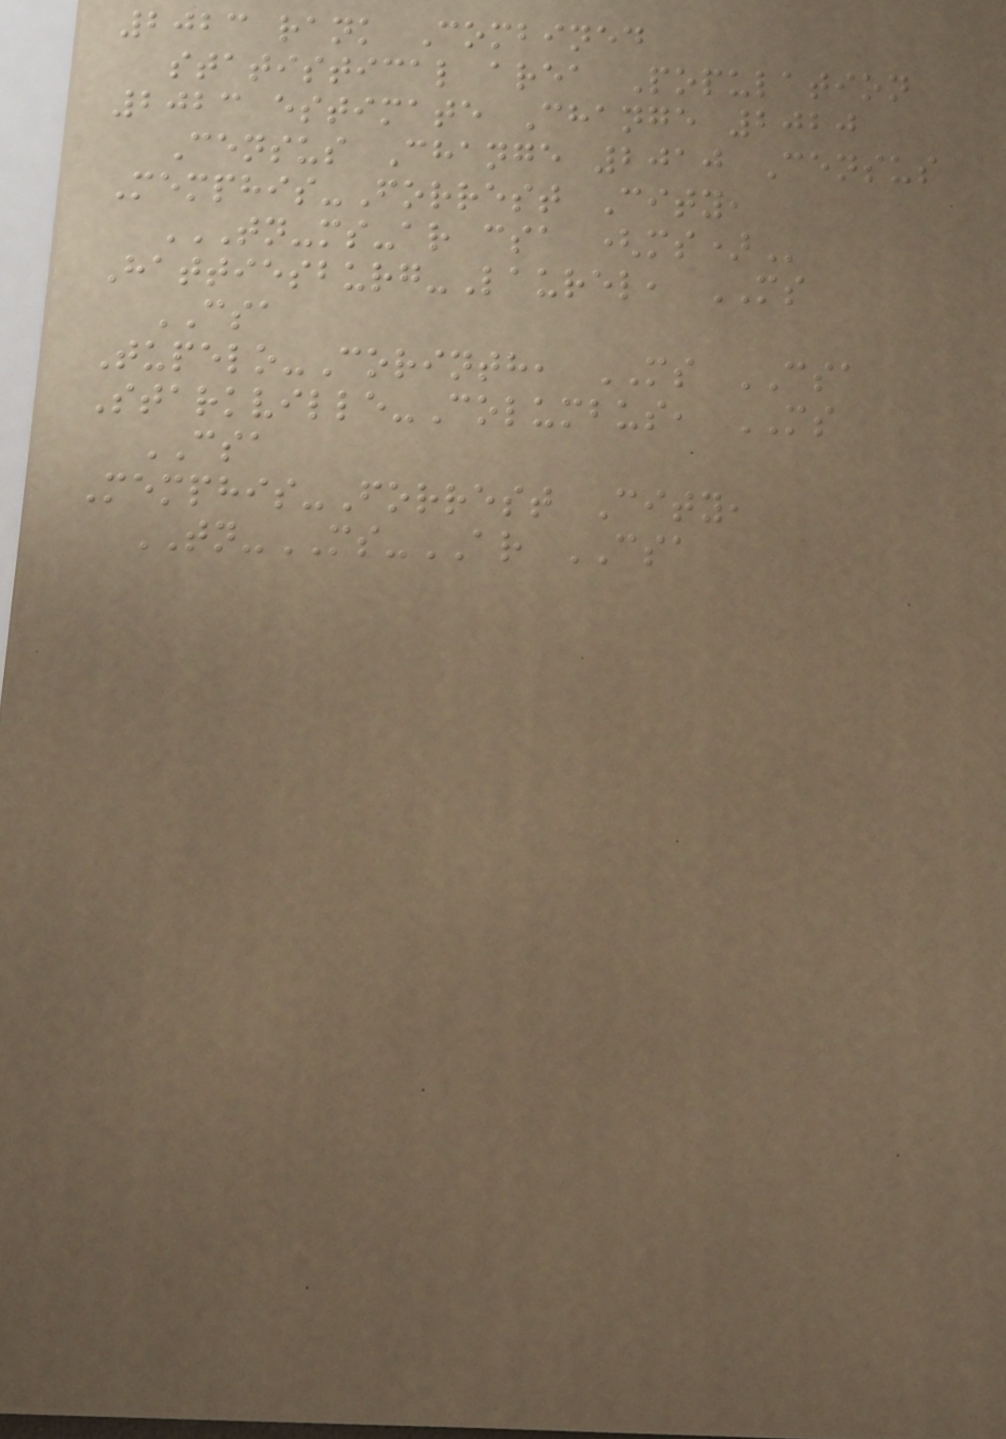2023 rank Combined
statistical area Population
2023 estimate Change 2020
Census Change 2010 Census
Memphis-Forrest City,
TN-MS-AR CSA (MS)
Hattiesburg-Laurel, MS
CSA
Tupelo-Corinth, MS CSA
Starkville-Columbus, MS
CSA
Memphis-Forrest City,
TN-MS-AR CSA
